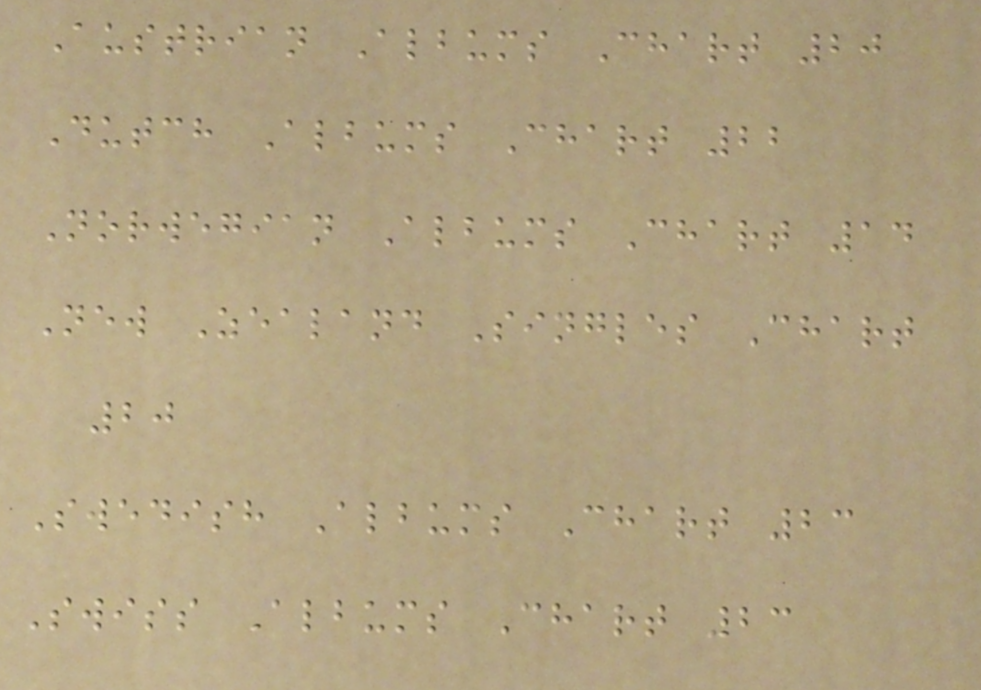Austrian Albums Chart 20
Dutch Albums Chart 22
Norwegian Albums Chart 14
New Zealand Singles Chart
20
Swedish Albums Chart 23
Swiss Albums Chart 23
